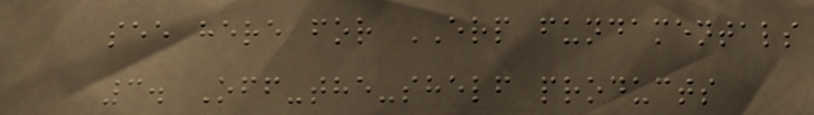see here for ERP fundamentals
3. Off-the-shelf products
